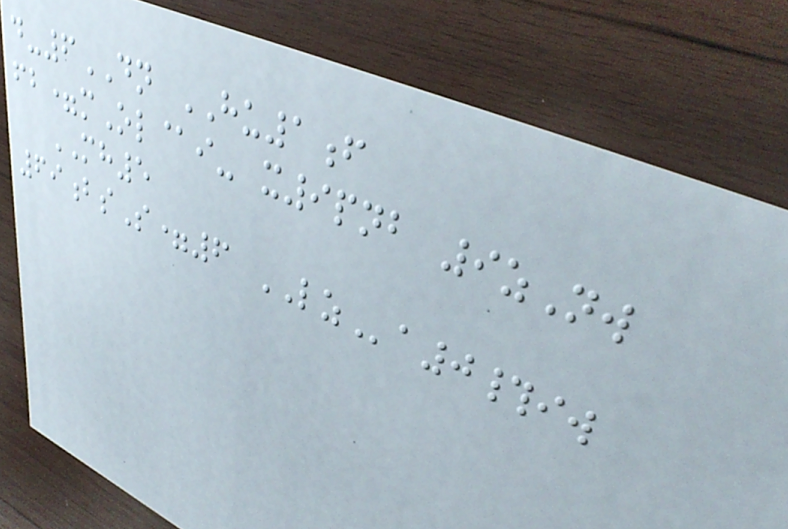d-6DN HU1f
fb=mOl@i- x9pnb 9zNw
MH5
69bsS=6 LZa0#iw
